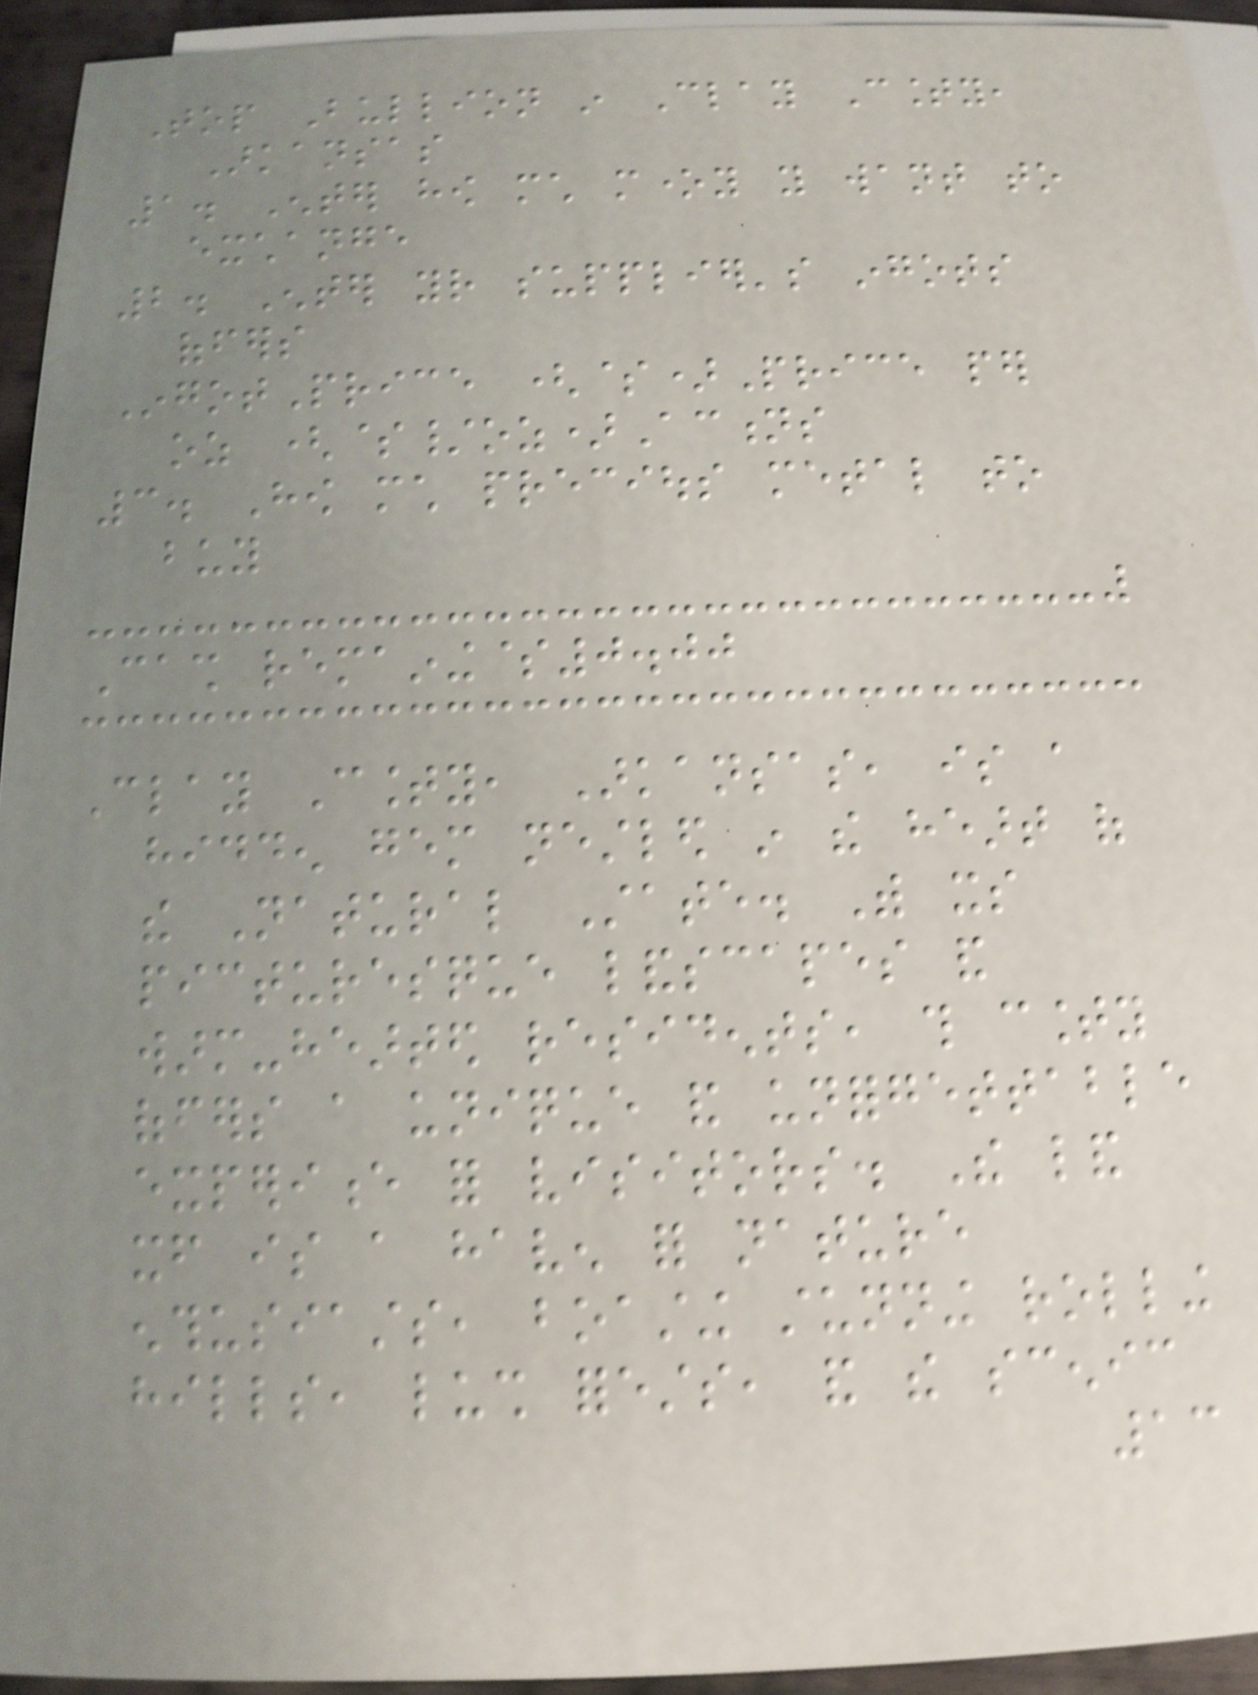Top Bullion in Clay County,
Arkansas
1. Enter how much money you want to
exchange
2. Enter your supplier's ingots
offers
IngotPrice ($)Price per
oz ($/oz)Actions
3. How much precious metal to
buy
Cash remaining$0.00
Clay County, Arkansas, is a
hidden gem nestled in the heart of
the Natural State. With its
picturesque landscapes and
warm-hearted residents, this county
offers a unique and unforgettable
experience for visitors. The land
itself is a haven for nature
enthusiasts, boasting stunning rolling
hills, lush forests, and the scenic
13
